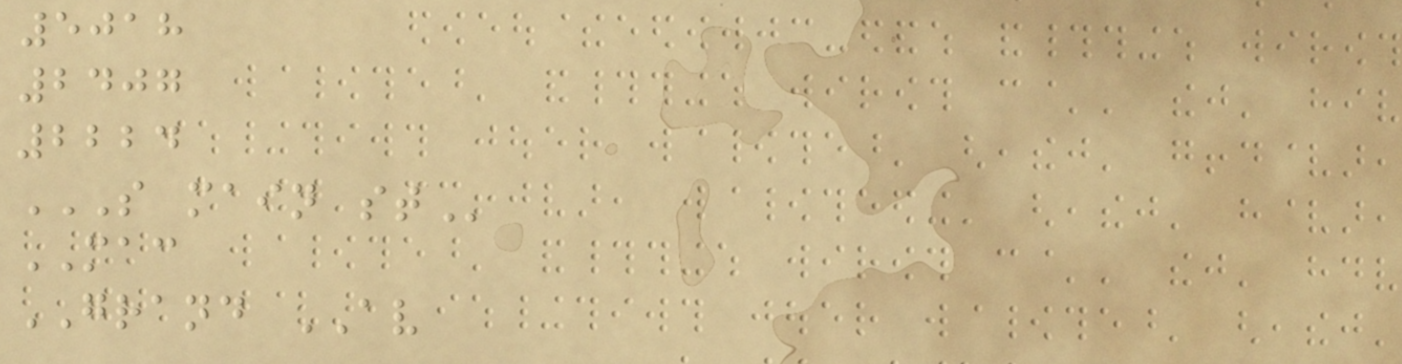5018
2407
2224
S MAIN ST
MAC
GRAND AV
